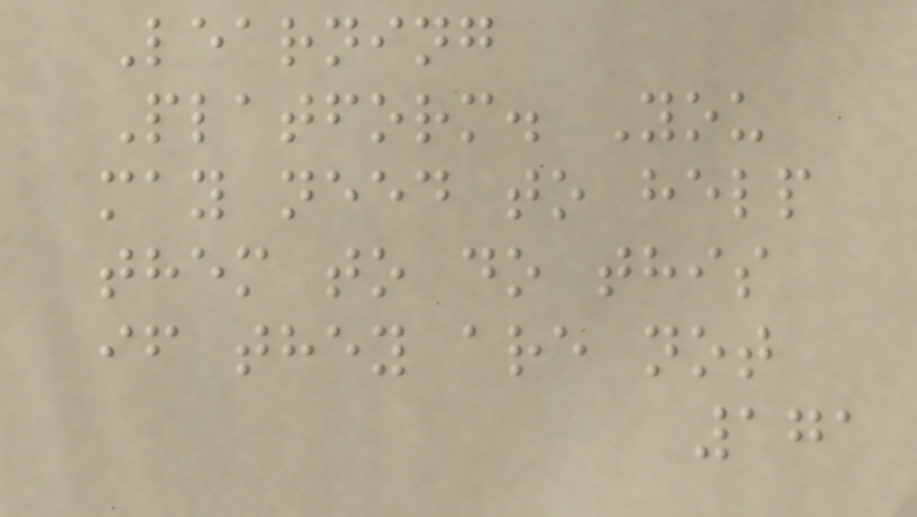Learning
Platform. You
may need to help
them to do this
if they are not
171
